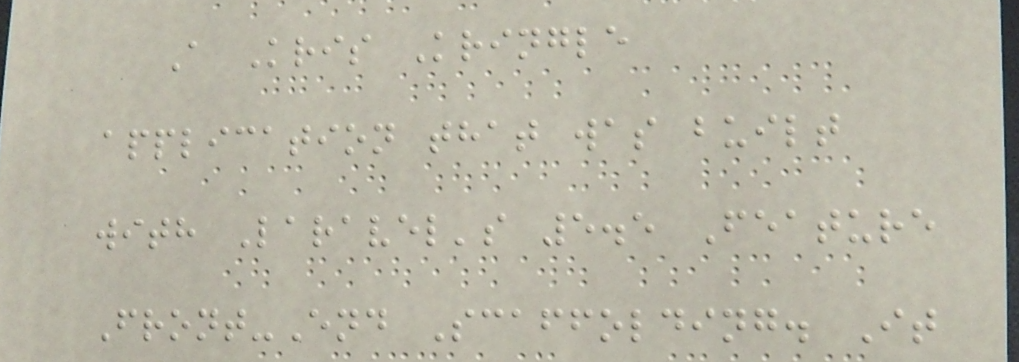A Kris Kringle
application that was built
with Laravel's 5.5 Feature
Front-End Scaffolding. It
